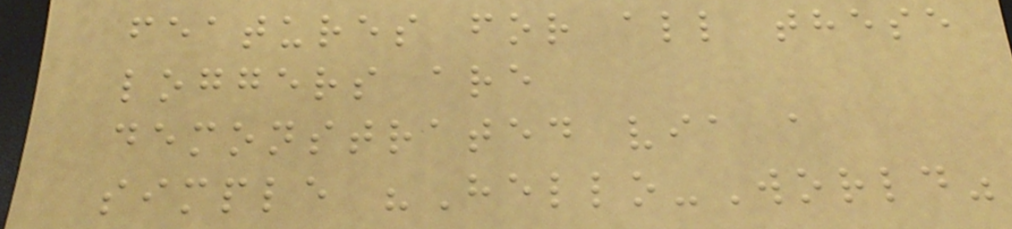features for all these
loggers are
demonstrated via a
simple "Hello-World"
